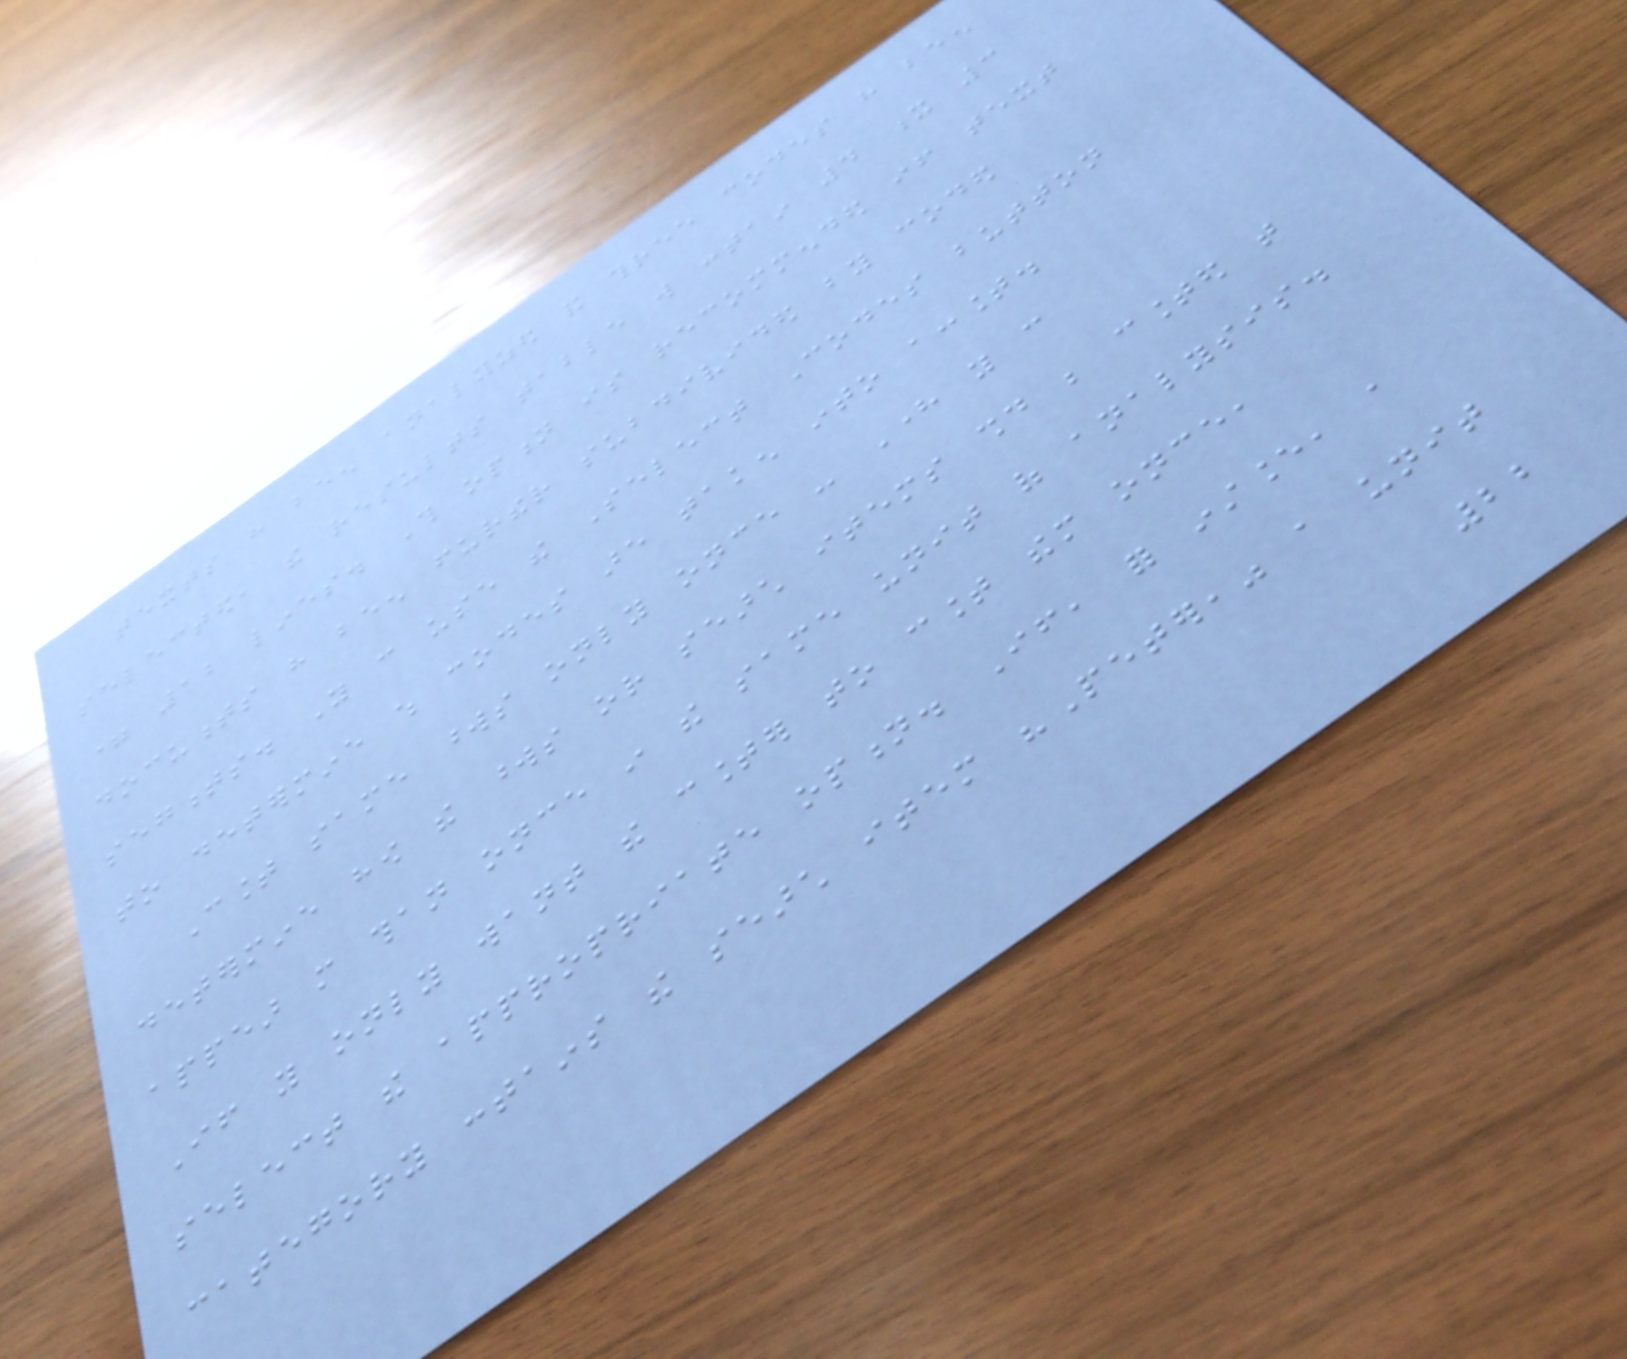texts have been analyzed and three codes have been
selected, the results table will contain 4 x 3
= 12 lines. This option is recommended if text
documents have been further subdivided by coded
segments. You can use the Select Codes button
to determine which codes are taken into account.
Count same words only once - Here you can
determine how the words or search items should be counted that
appear more than once in the same unit of analysis.
If you only want the counter to count them once,
select the appropriate option. If, for instance, a
category contains the search item "Peter," a unit
22
